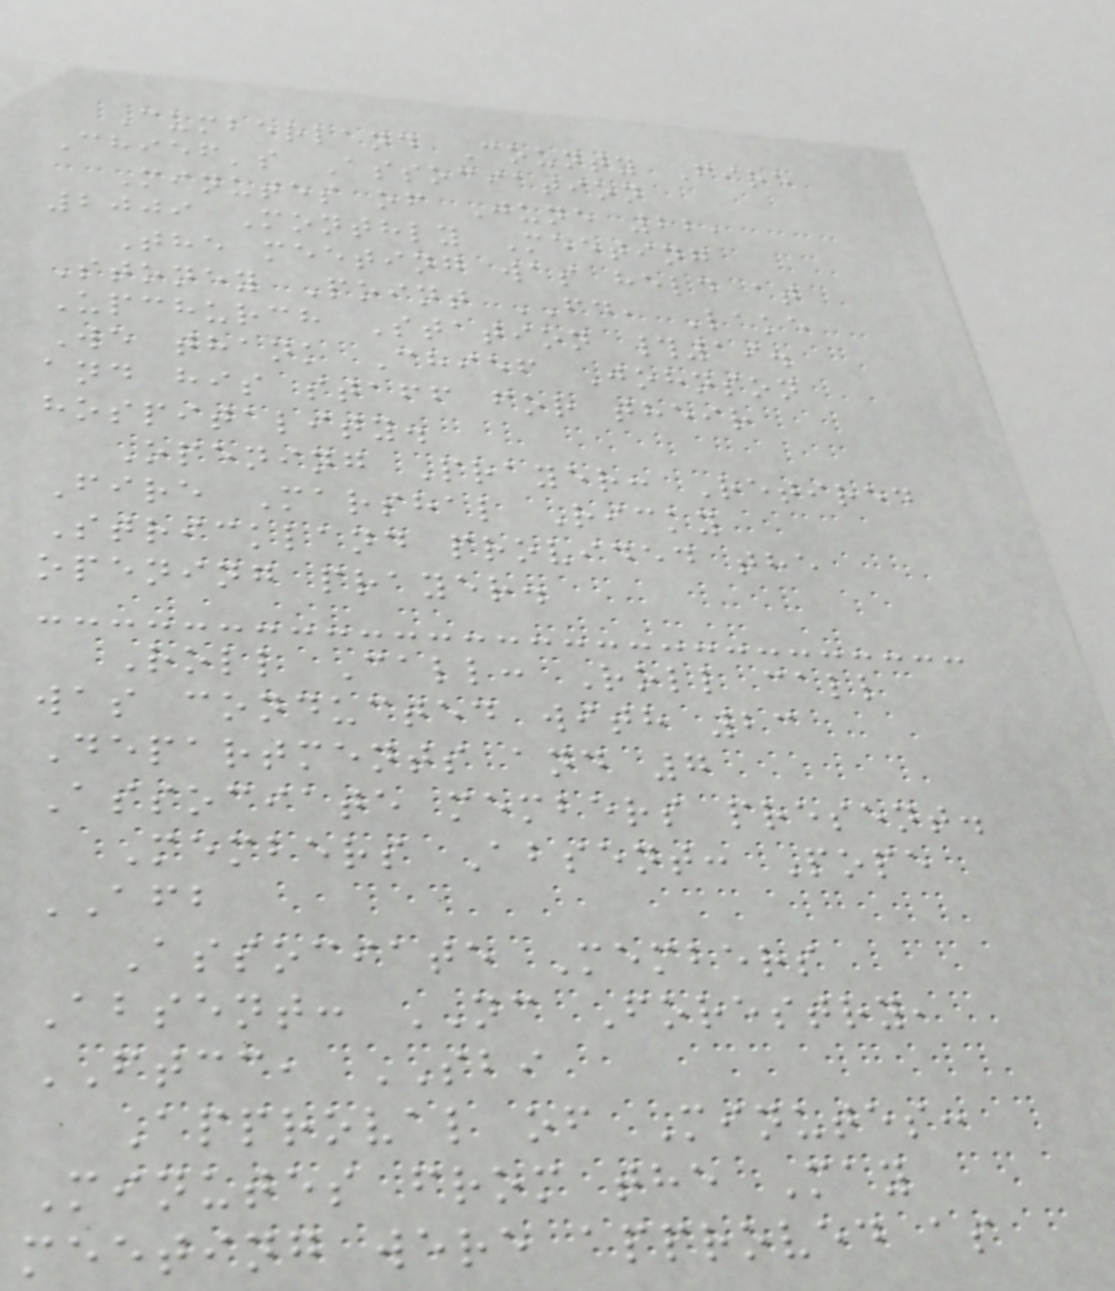Cumberland County Fire
Chief's Association
Minutes of June 22,
2009 Monthly Meeting
The meeting was held at
Stoney Point FD, Lake
Upchurch Station #19.
We thank Chief Johnson
and his staff for their
hospitality.
Opening Prayer: Retired
Fire Marshal Ricky
Strickland provided the
opening prayer.
Roll Call: Roll call
was conducted with 23
Departments and 7
Associate members present.
Members Absent: Pope
AFB
Associate Members
Absent: NC Forestry,
FTCC, SBI
Approval of Minutes:
Minutes from the May
meeting were approved as
